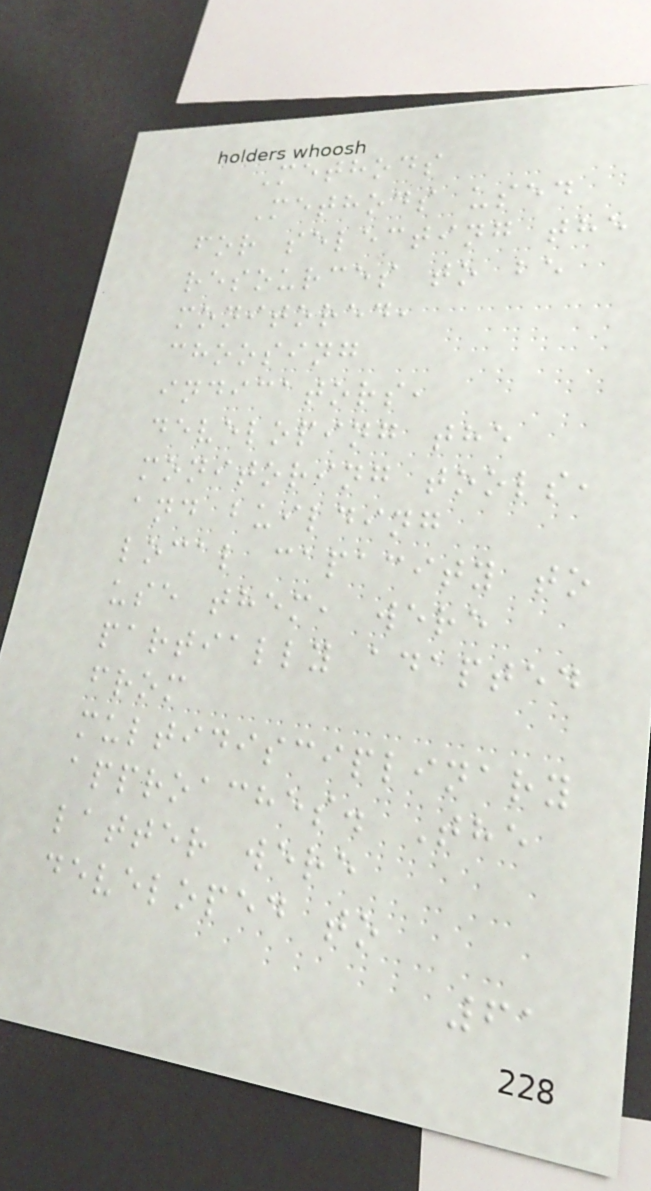Methods
Methods used
for selecting the
resources to be
monitored,
choosing
indicators,
developing the
monitoring tools,
and building
local capacity to
use them, were
partially adapted
from
multidisciplinary
approaches. The
latter were
developed to
61
